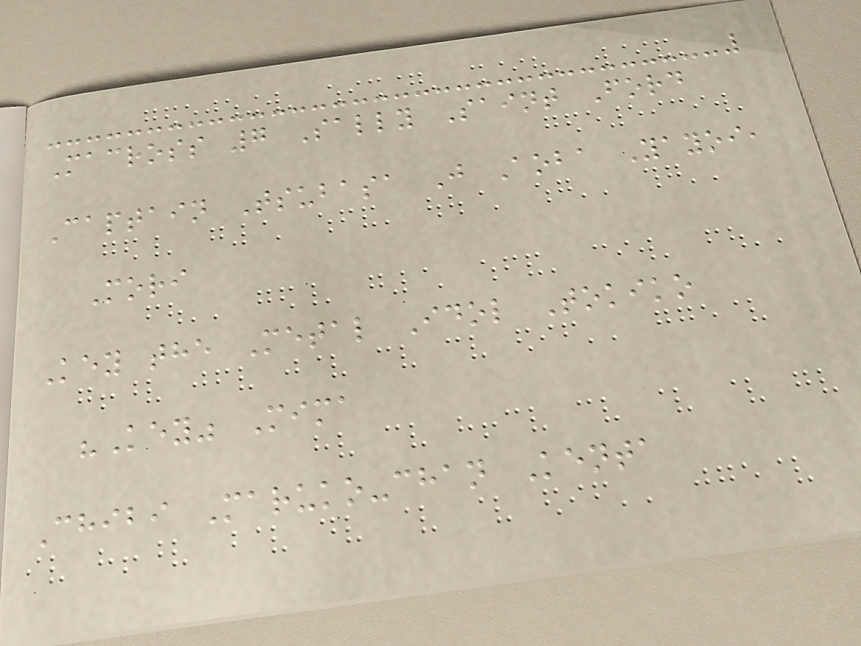Macross 7 Sally Saint Ford
Captain Tsubasa J Aoba Yayoi,
Mori
Key the Metal Idol Tokiko
"Key" Mima
Chibi Maruko-chan Kenta
